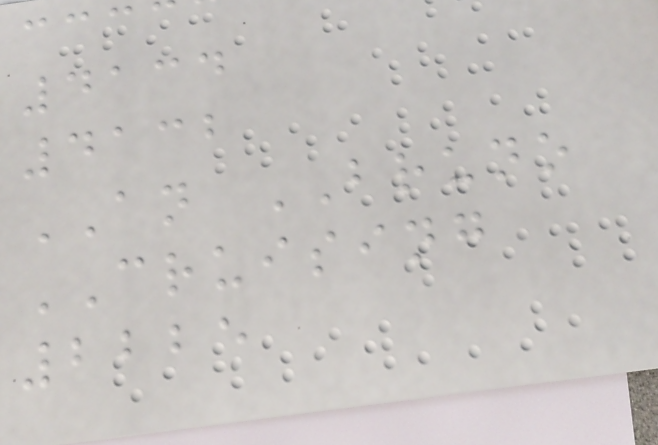4134
4132
AN BRUNO
CRUISING
2225
